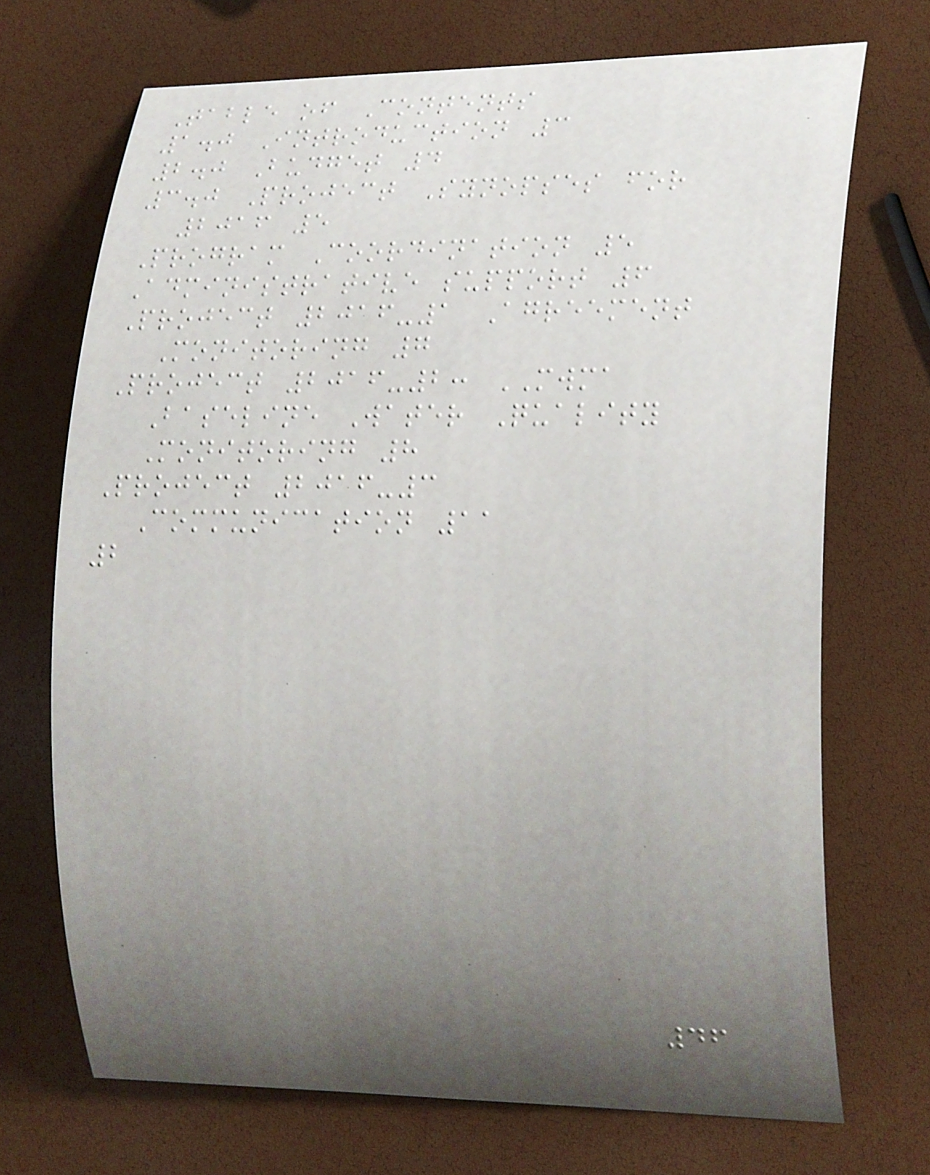Table of Contents
1.0 Introduction 3
2.0 Budget 4
3.0 Project Synopses for
2016 5
Program Coordination 5
Administrative support 6
Project 2016-1 Agreement
Monitoring 7
Project 2016-2: MWMA
Baseline Water Quality
Monitoring 8
Project 2016-3
Communication 11
2
46
